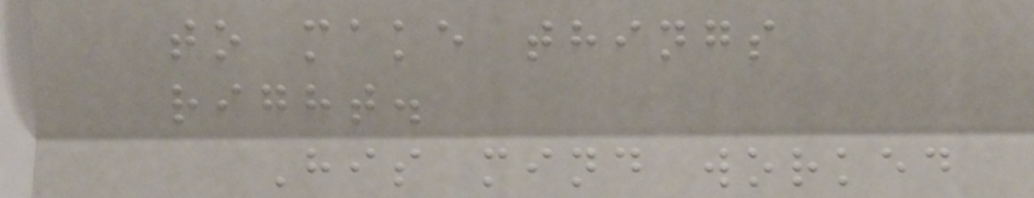to make things
right.
His mind worked
